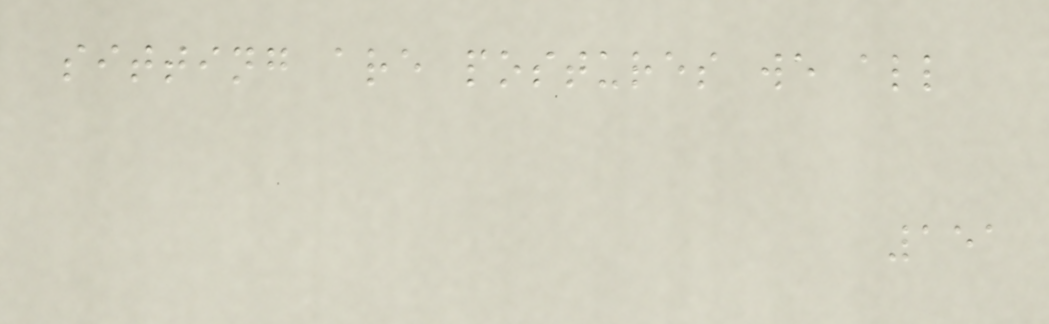sitting are postures we all
151
